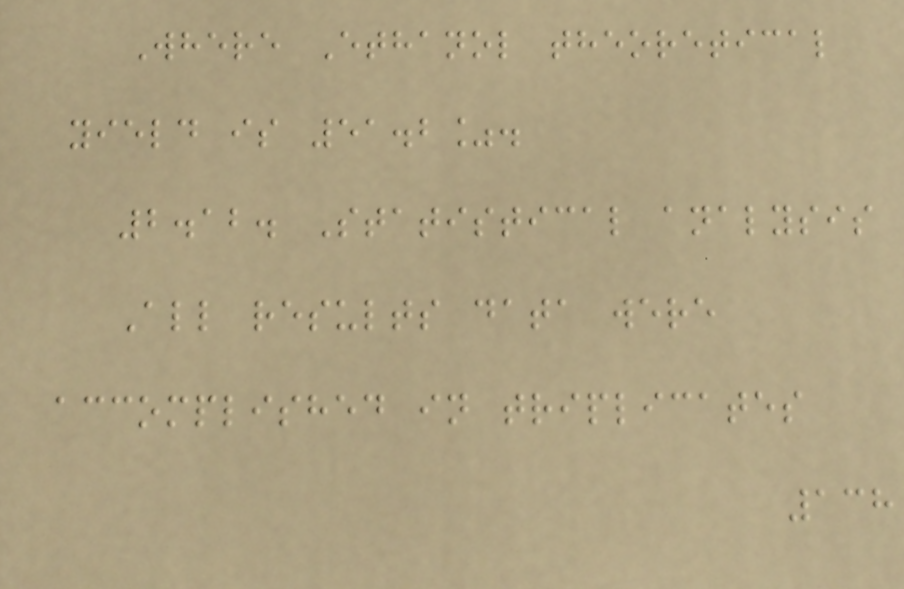Where Ethanol theoretical
yield is 51.2%.
2.12. Statistical analysis
All results data were
accomplished in triplicates
138
